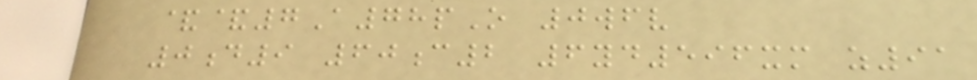&&7A78pO 0wfv
0d9 60c2 6yd596xm z91
